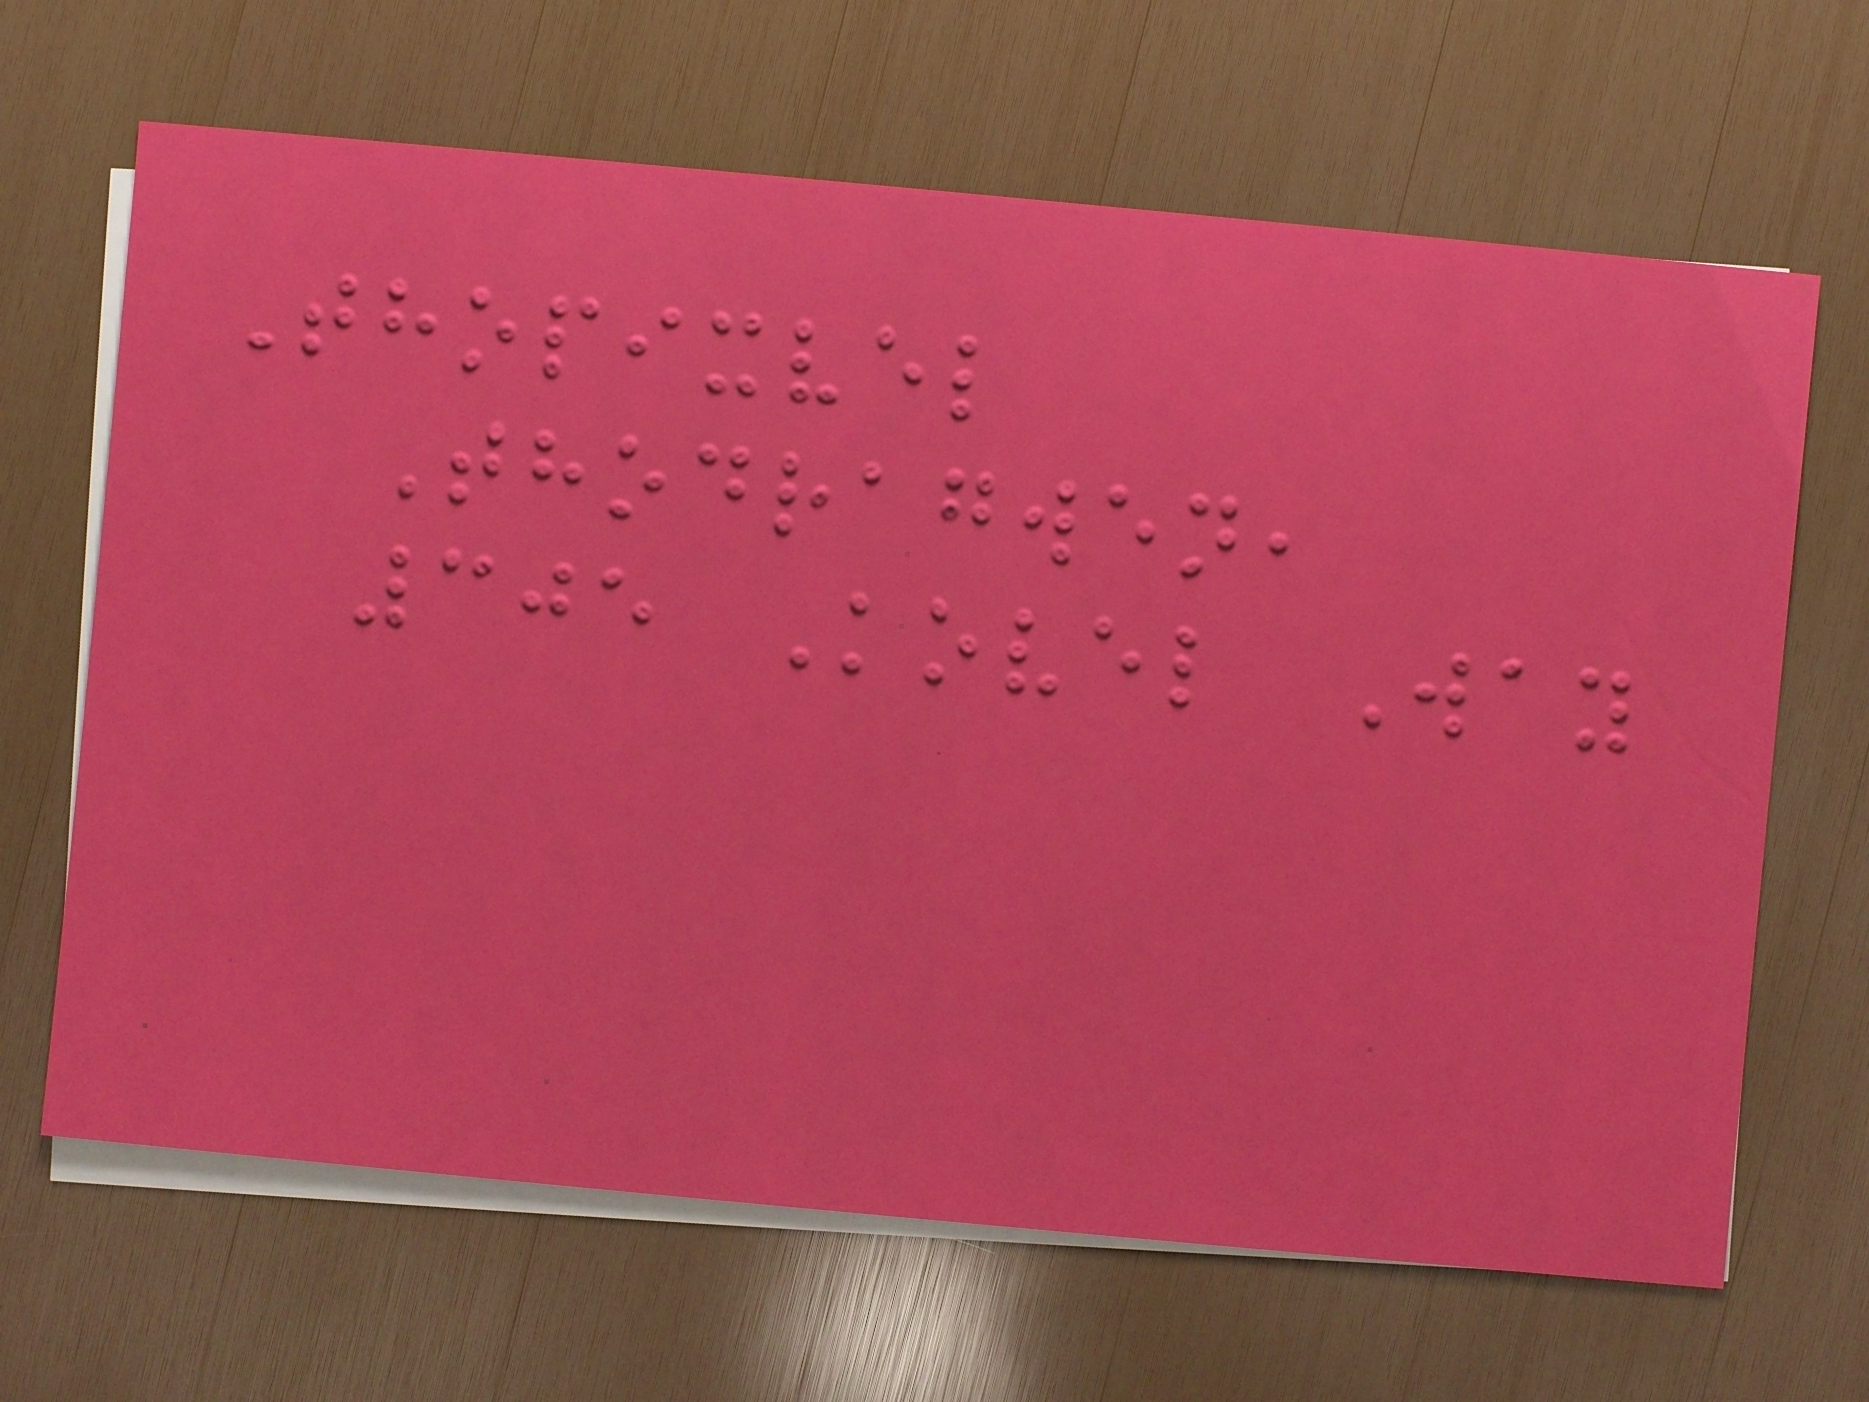Thopixvel
Thodragwen,
305 Kovel Way
